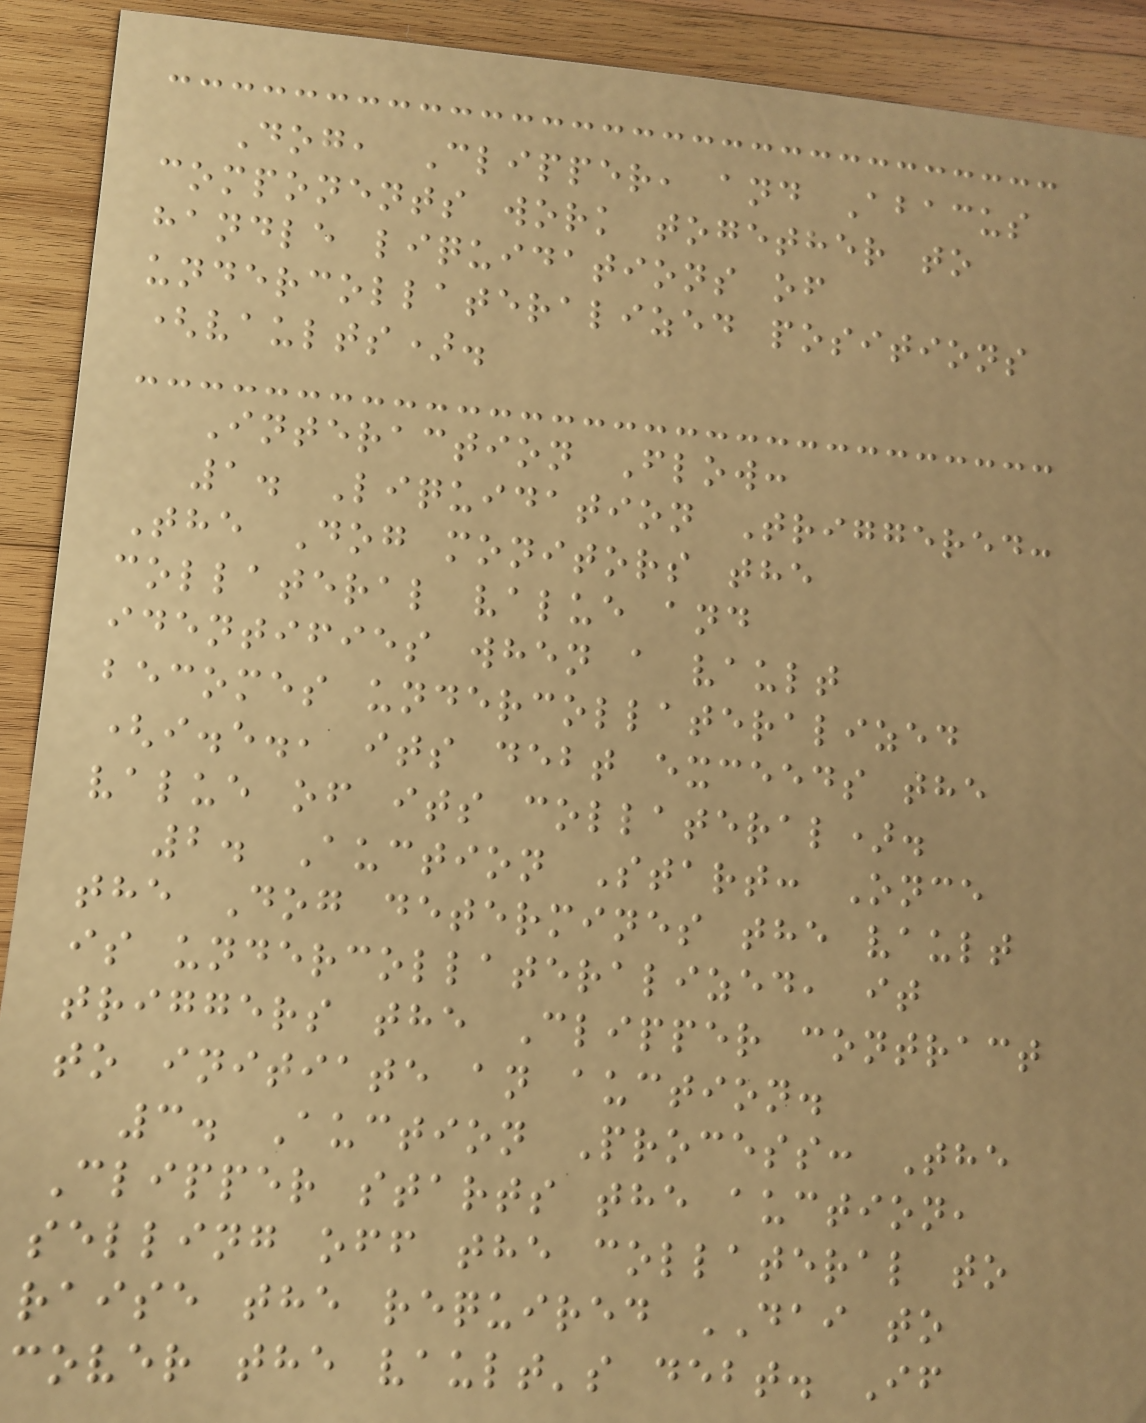Dog, Clipper, and Abacus
components work together to
handle liquidations of
undercollateralized positions
(vaults).
Interaction Flow:
1. Liquidation Triggered:
The Dog monitors the
collateral value and
identifies when a vault
becomes undercollateralized
(i.e., its debt exceeds the
value of its collateral).
2. Auction Start: Once
the Dog determines the vault
is undercollateralized, it
triggers the Clipper contract
to initiate an auction.
3. Auction Process: The
Clipper starts the auction,
selling off the collateral to
raise the required DAI to
cover the vault's debt. If
